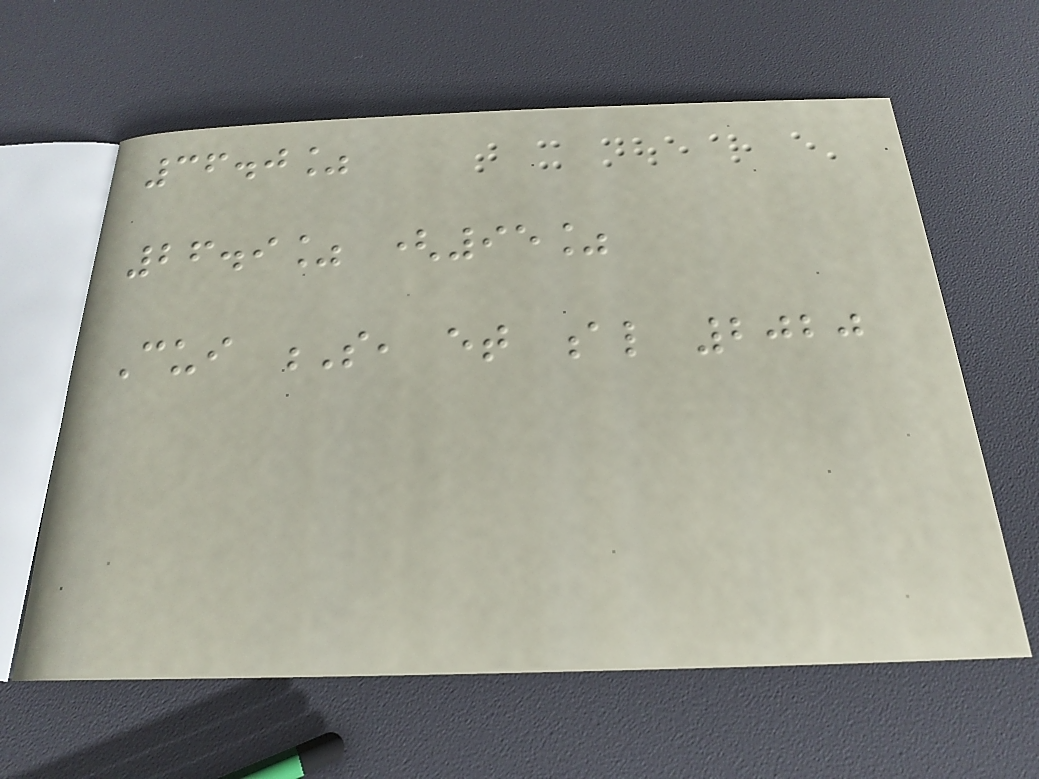36.0%
26.9% (95%
Cui S, et al 2020
